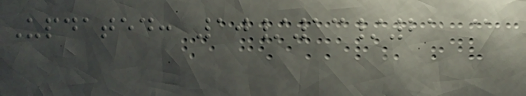Updated: 10/13/21 @
